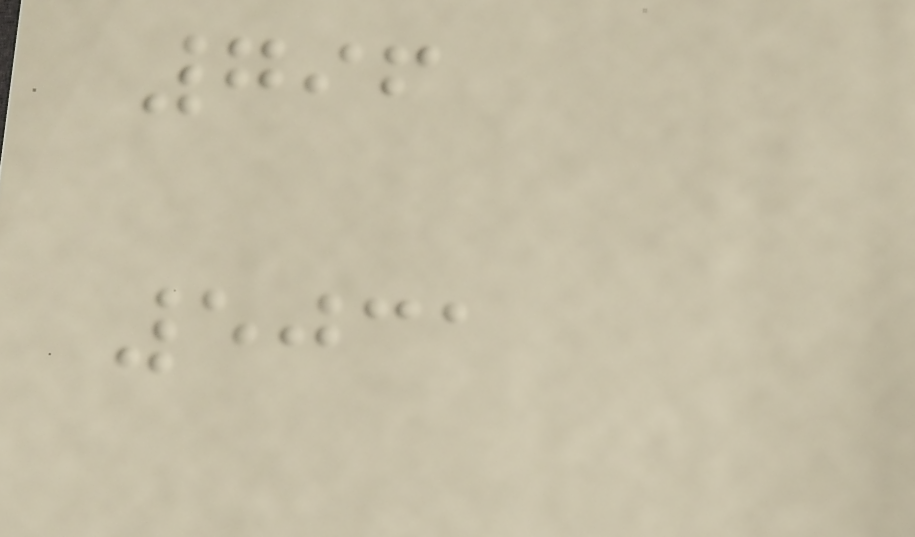796
5031
